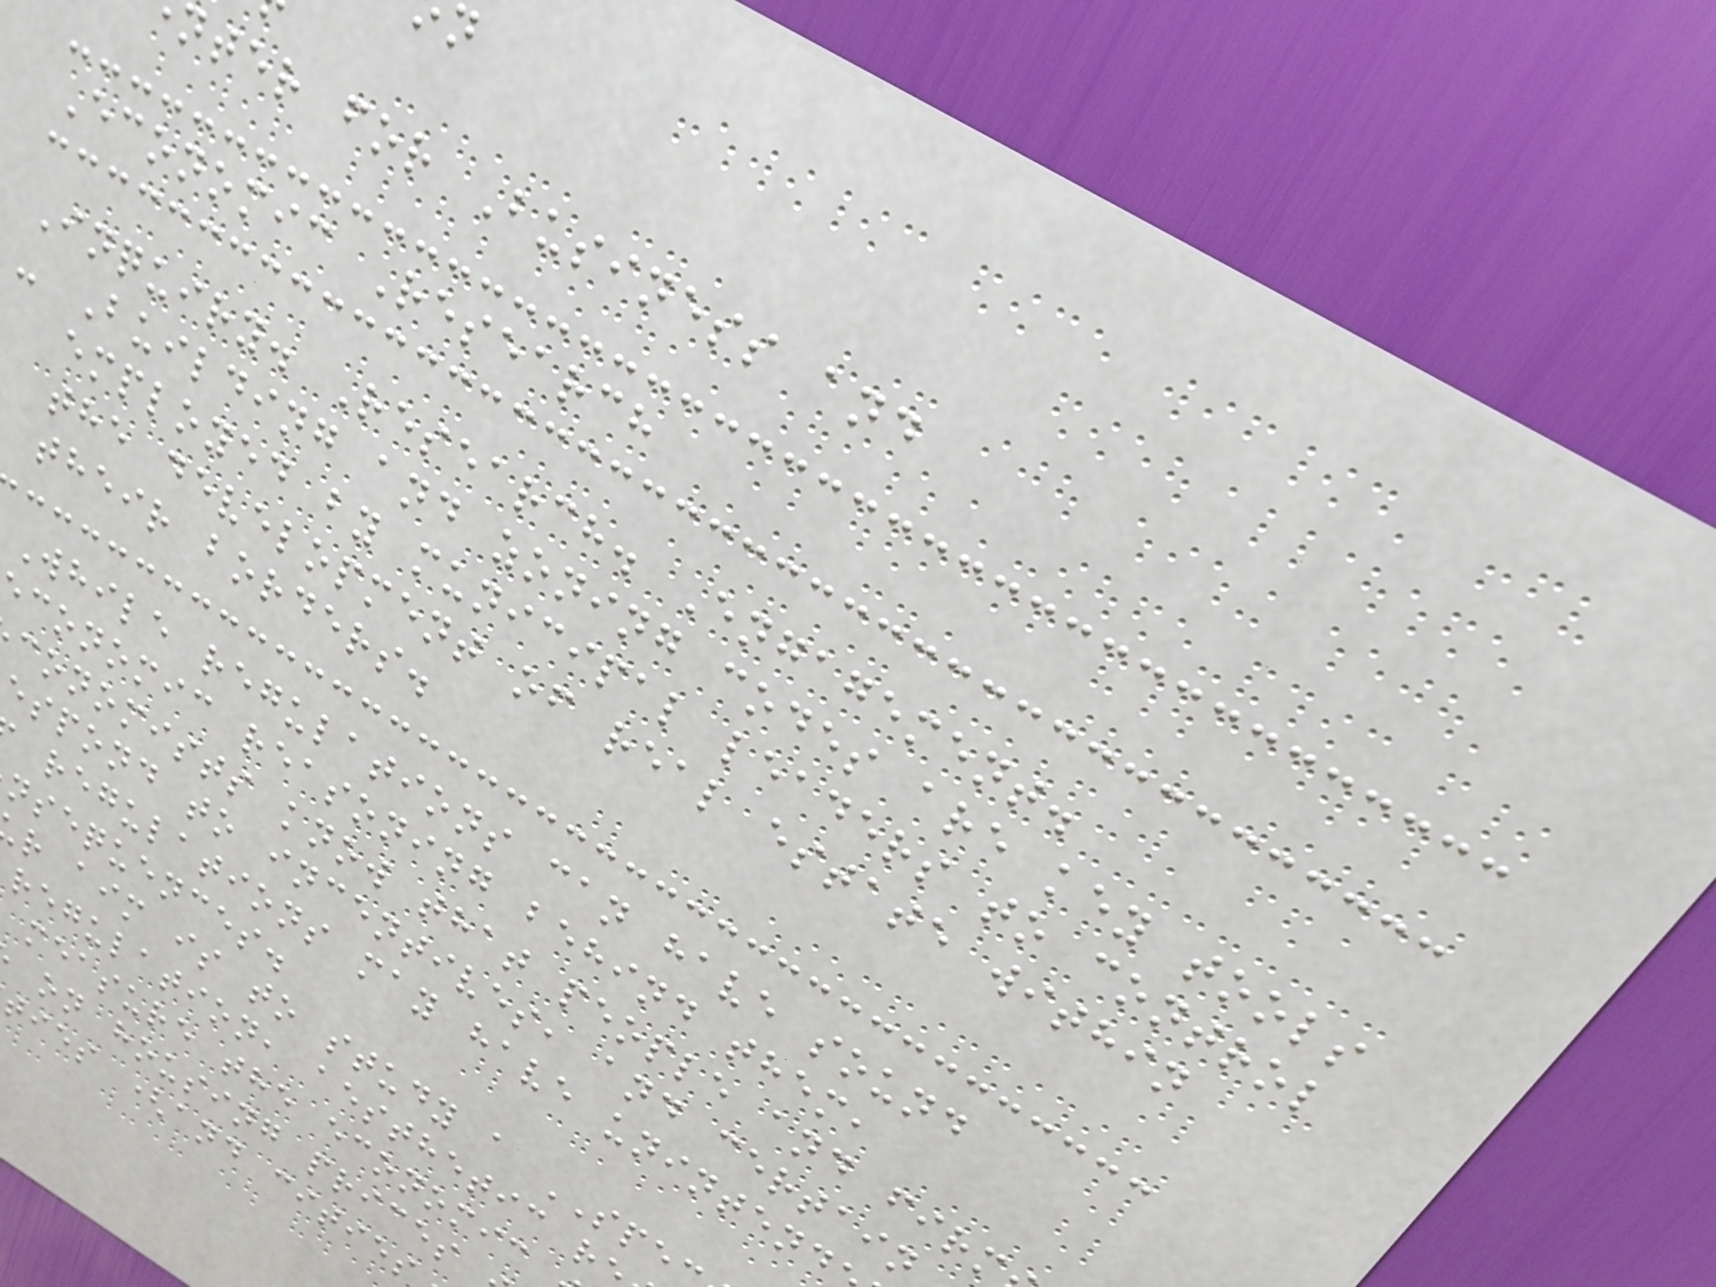nter for Business and
Economic Research
Inquiry. Research. Engagement.
- Building and zoning codes are key tools
employed by municipal leaders to control
the development of real estate within
their borders.
While regulations can have sound
conomic reasoning behind them,
conomists know that people and firm
espond to incentives, and certain
regulations may have unintend
nsequences.
r aim is to study a SPE
regulation, aesthetic r
measure the economic
on housing prices
ties (and cities
